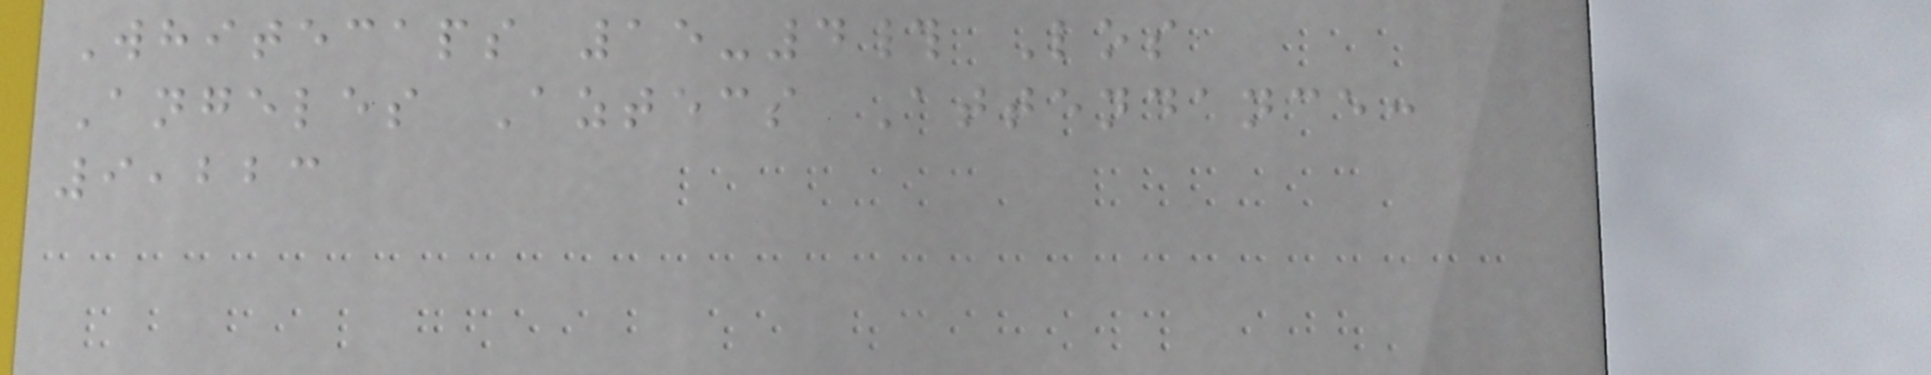Whitecaps 15-4# Los
Angeles Aztecs Attendance:
9,223
